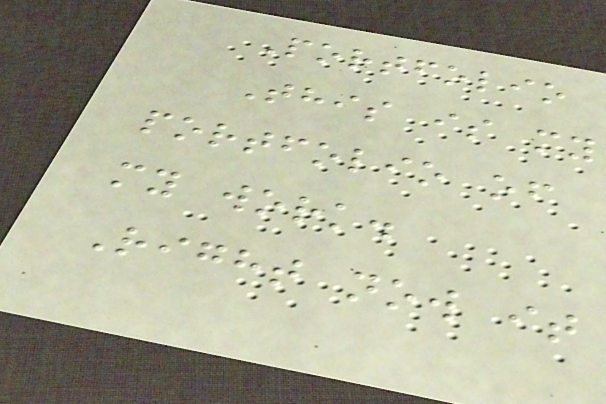Portfolio
This is my
portfolio of
my work.
Right now it
